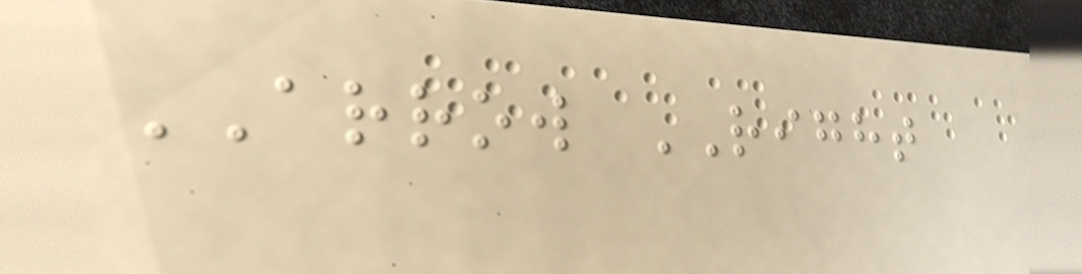ARROW RIGHT
